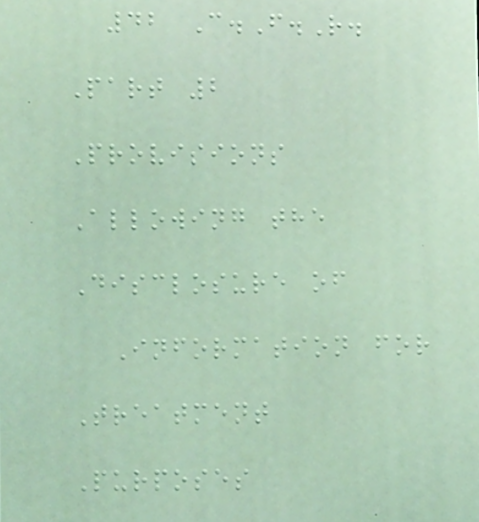42 C.F.R.
Part 2
Provisions
Allowing the
Disclosure of
Information for
Treatment
Purposes
